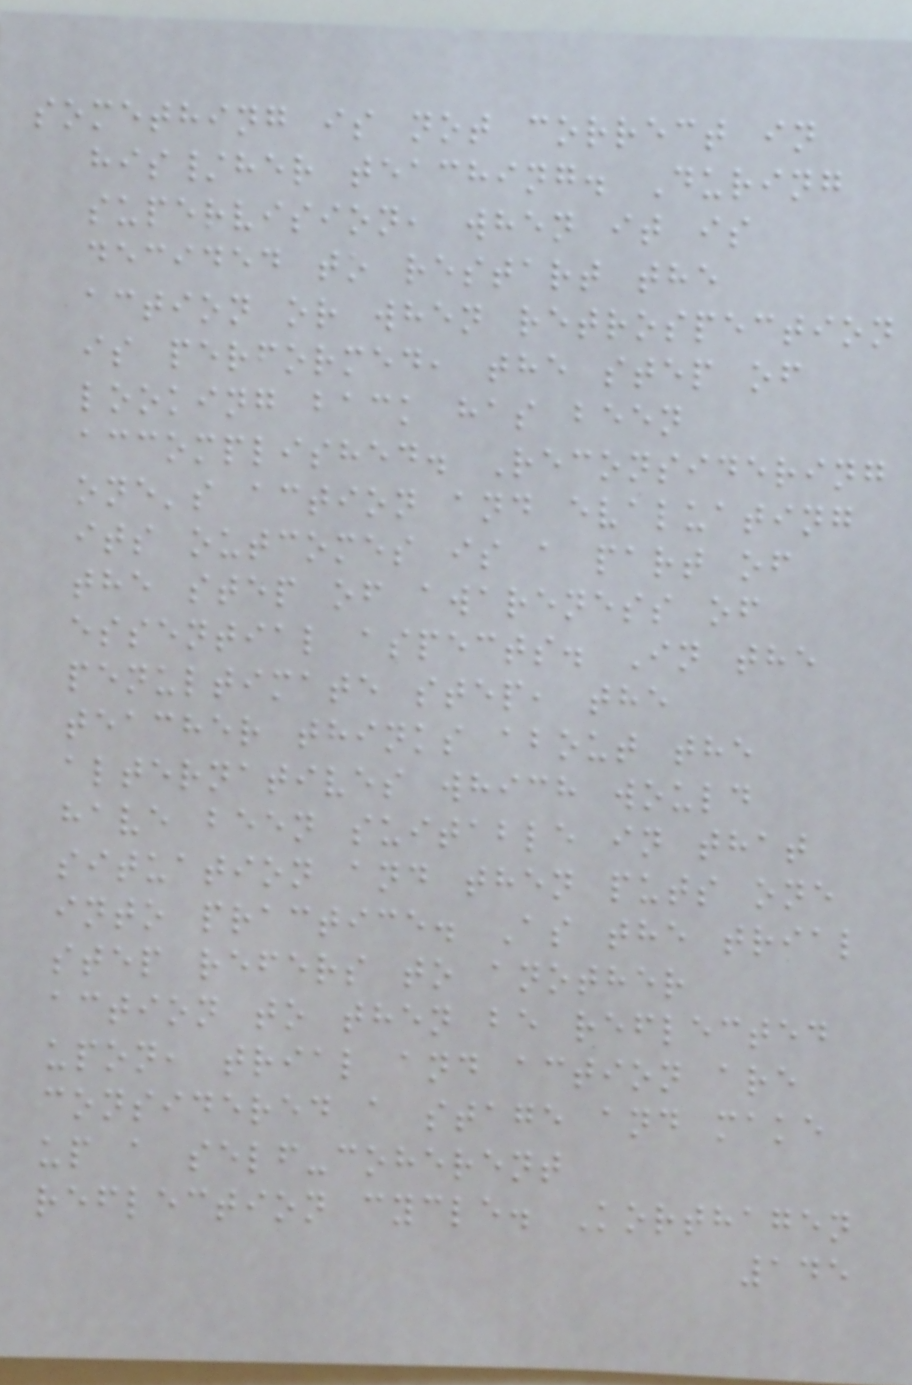something is not correct in
his/her teaching. During
supervision, when it is
decided to restart the
action or when retrospection
is performed, the step of
looking back has been
accomplished. Reconsidering
one's action and evaluating
its outcomes is a part of
the step of awareness of
essential aspects. In the
penultimate step, the
teacher thinks about the
alternatives which would
have been suitable in that
situation and then puts one
into practice. As the trial
step refers to another
action to then be reflected
upon, trial and action are
considered a stage and make
up a self-coherent
reflection cycle. Korthagen
145
